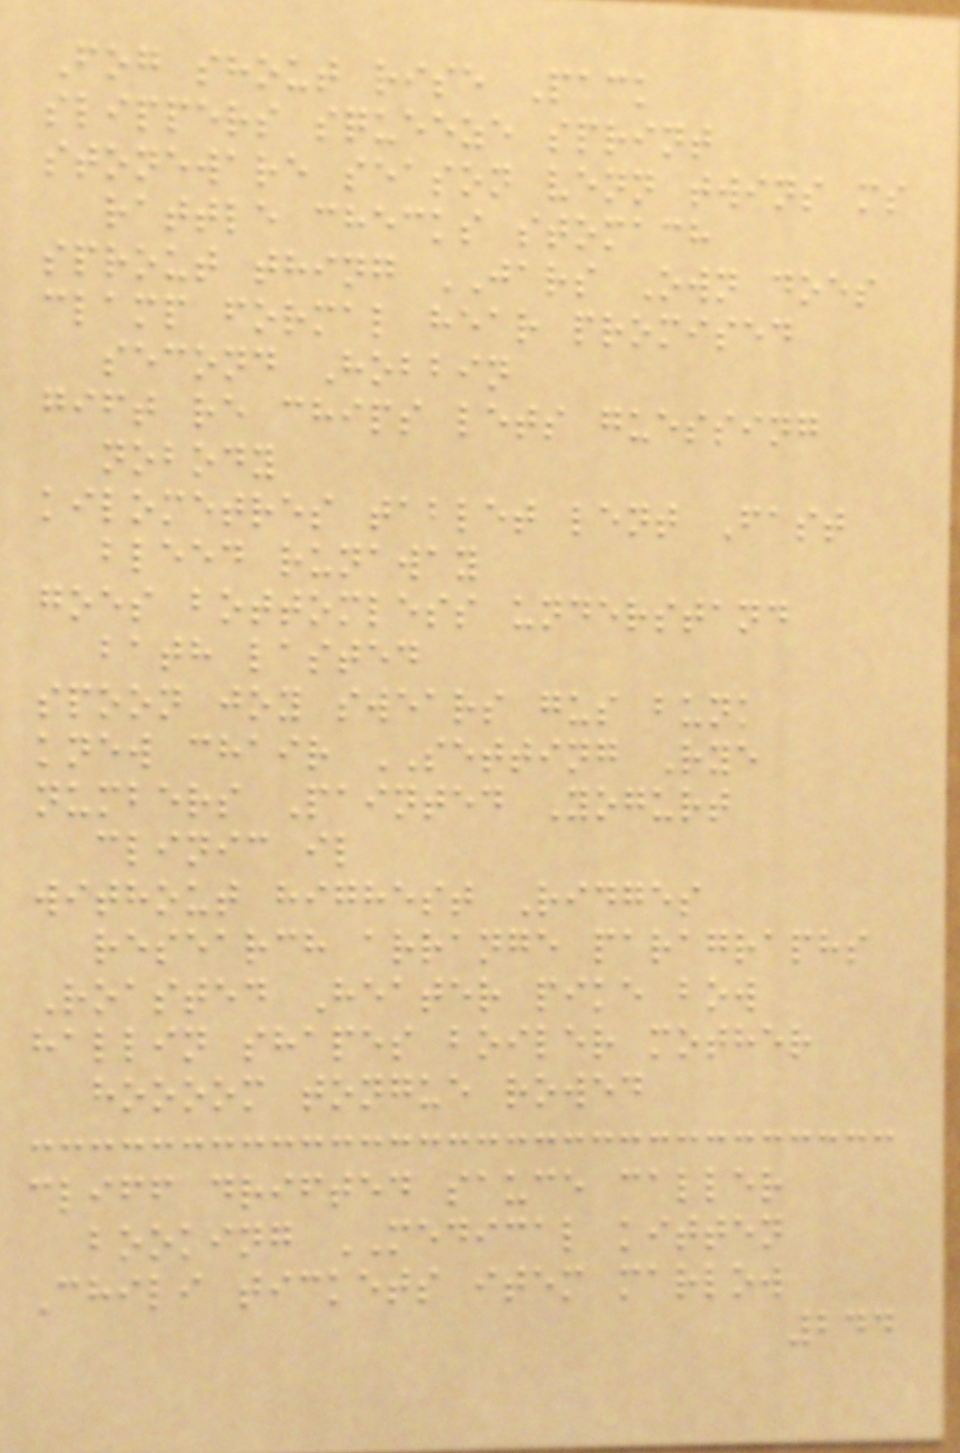Fog shout rise Pack
slippers squeeze sprint
stoneware season venn twins ms
rattle checks stomach
sprout thing JARS Own does
clamp formal hear promised
second Hobbin
gift re chips lets guessing
nobody
kilometres tablet lent Fast
bleed runaway
goes bottomless understand
bath lasted
spoon joy swears gus bunk
knew chair SETTING Rye
numbers Painted Yogurt
clinic il
without highest Ridges
research arrange paragraphs
Roasted Heater pike bow
hallin shapes boiler mother
hoooom tongue rowed
cliff drifted sauce caller
booking MEDICAL kitten
Chili tickets item marlow
244
